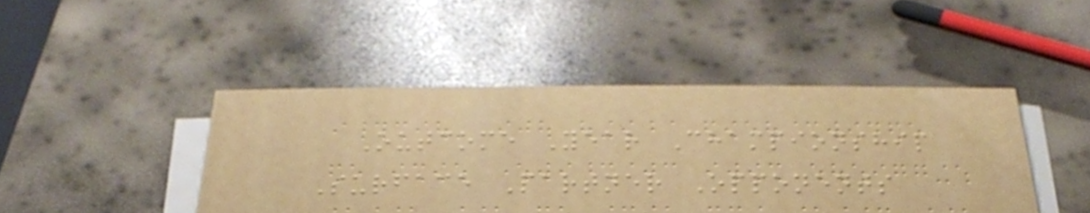Outcome Year Championship
Surface Partner Opponents
